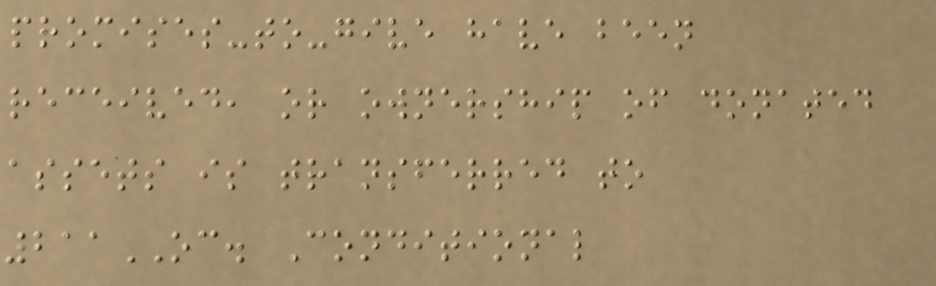promises-to-give have been
received, or ownership of donated
assets is transferred to
211OC. Conditional
